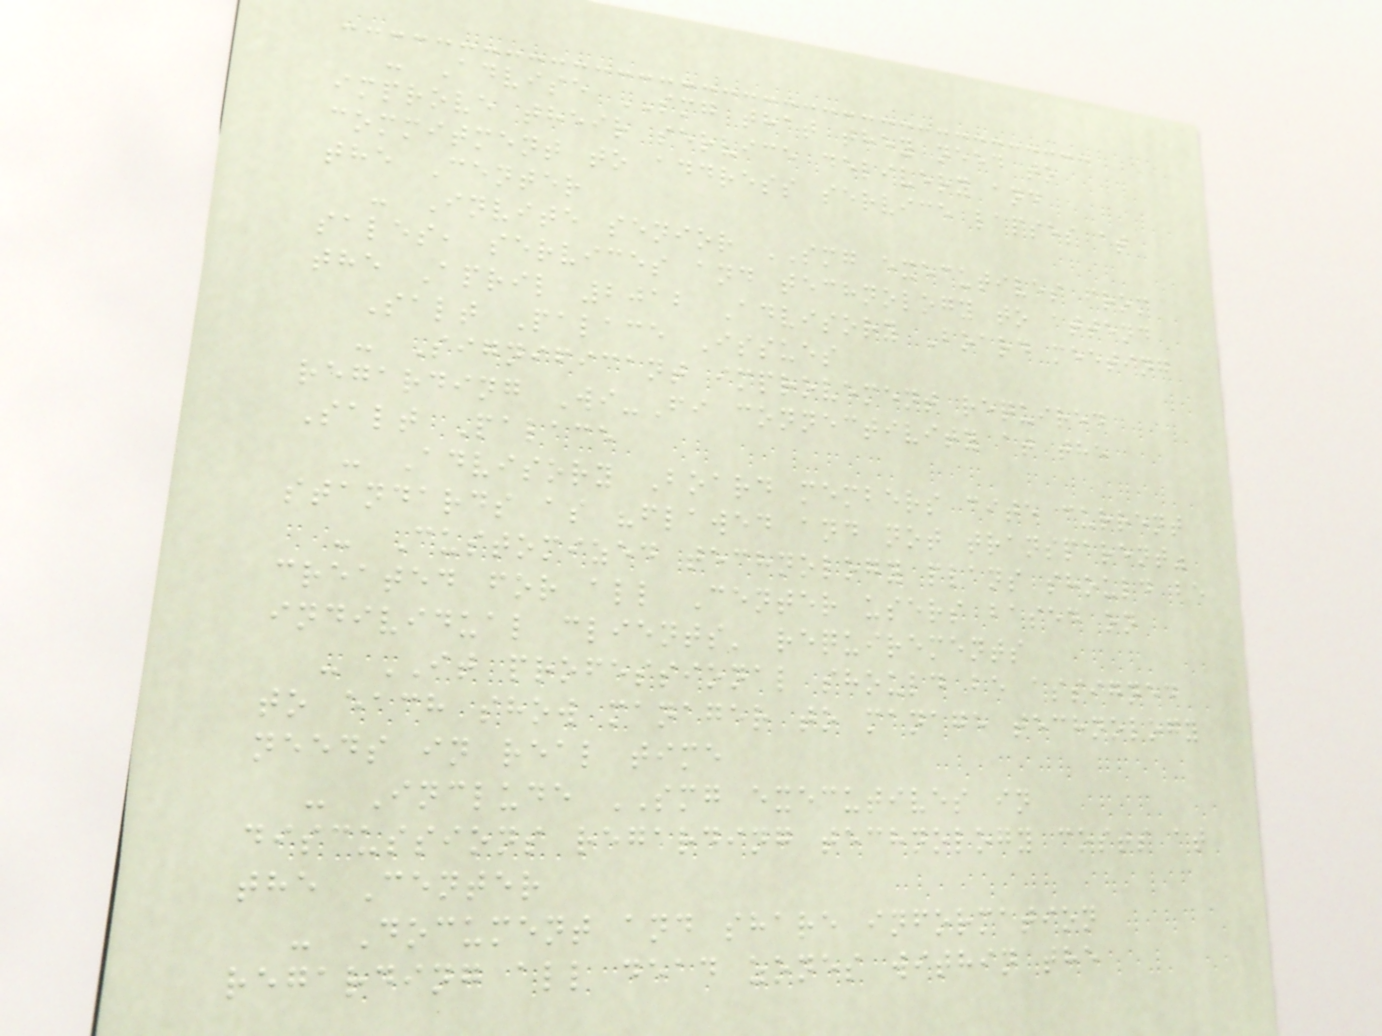- Advise SMG that they need to
improve their service delivery and
commitment to address service lapses at
the Center
- Invite senior SMG executives from
sales, services and technology to attend
the April 2012 Advisory Board meeting
Salt Palace Issues
- Significant improvement required
regarding Wi-Fi connectivity at the
Salt Palace
- Advisory Board members cite current
standards as "flawed and not transparent"
- Customized technology plans should be
created for all Center users based on
individual clients' requirements
- IT professional should be assigned
to each show manager to manage technology
needs in real time
- Include SMG executives in
discussions regarding technology costs at
the Center
- Document and share information
regarding all dead zones within the
